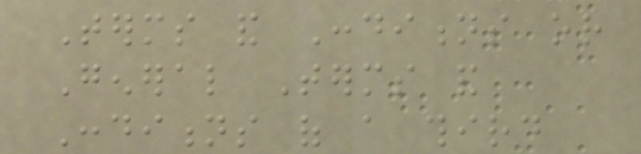Terms and Conditions or
General Terms and
Conditions of a third
